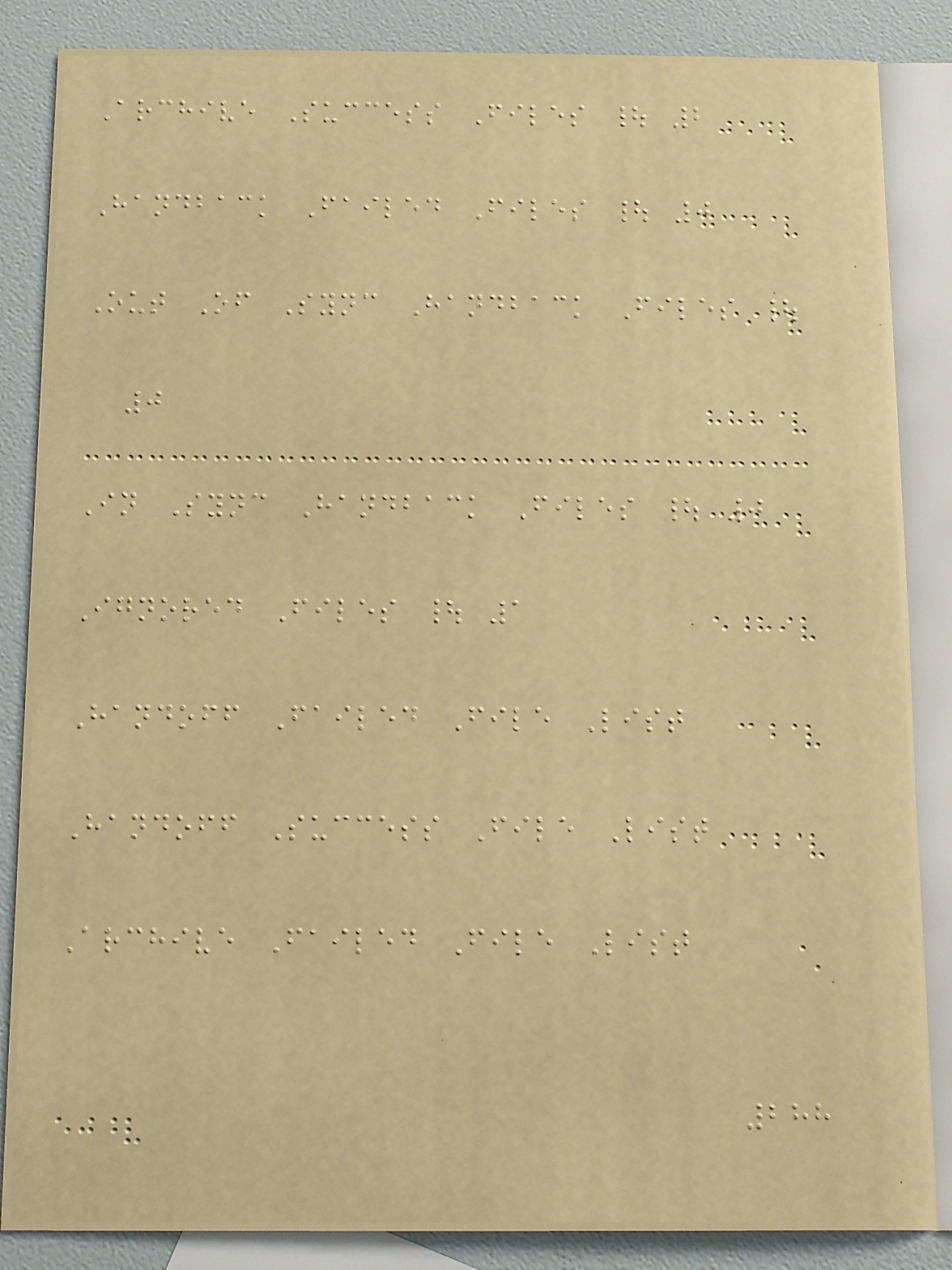Archive Success Files | 2
Handback Failed Files | 0
Out Of Sync Handback Files |
0
In Sync Handback Files | 0
Ignored Files | 1
Handoff Failed File List
Handoff Success File List
Archive Failed File List
288
